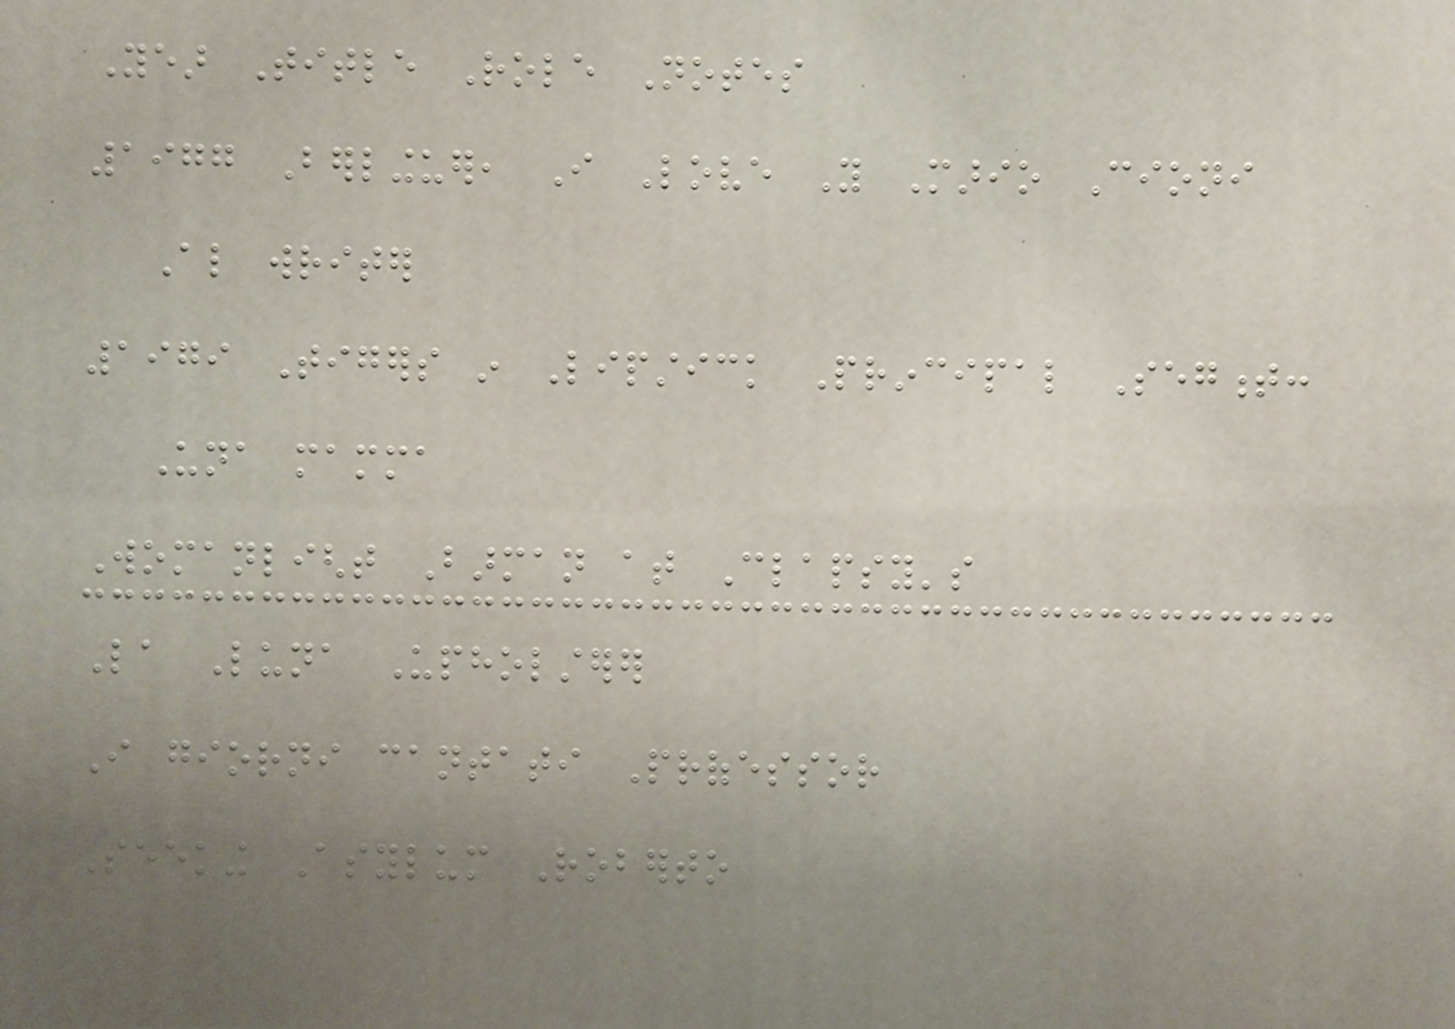Year Title Role Notes
1977 Berlinguer, I Love You Mario Cioni
Also writer
1979 Tigers in Lipstick Principal Segment:
Una mamma
Womanlight Barman at Clapsy's
La Luna Upholsterer
I giorni cantati Professor
Seeking Asylum Roberto
